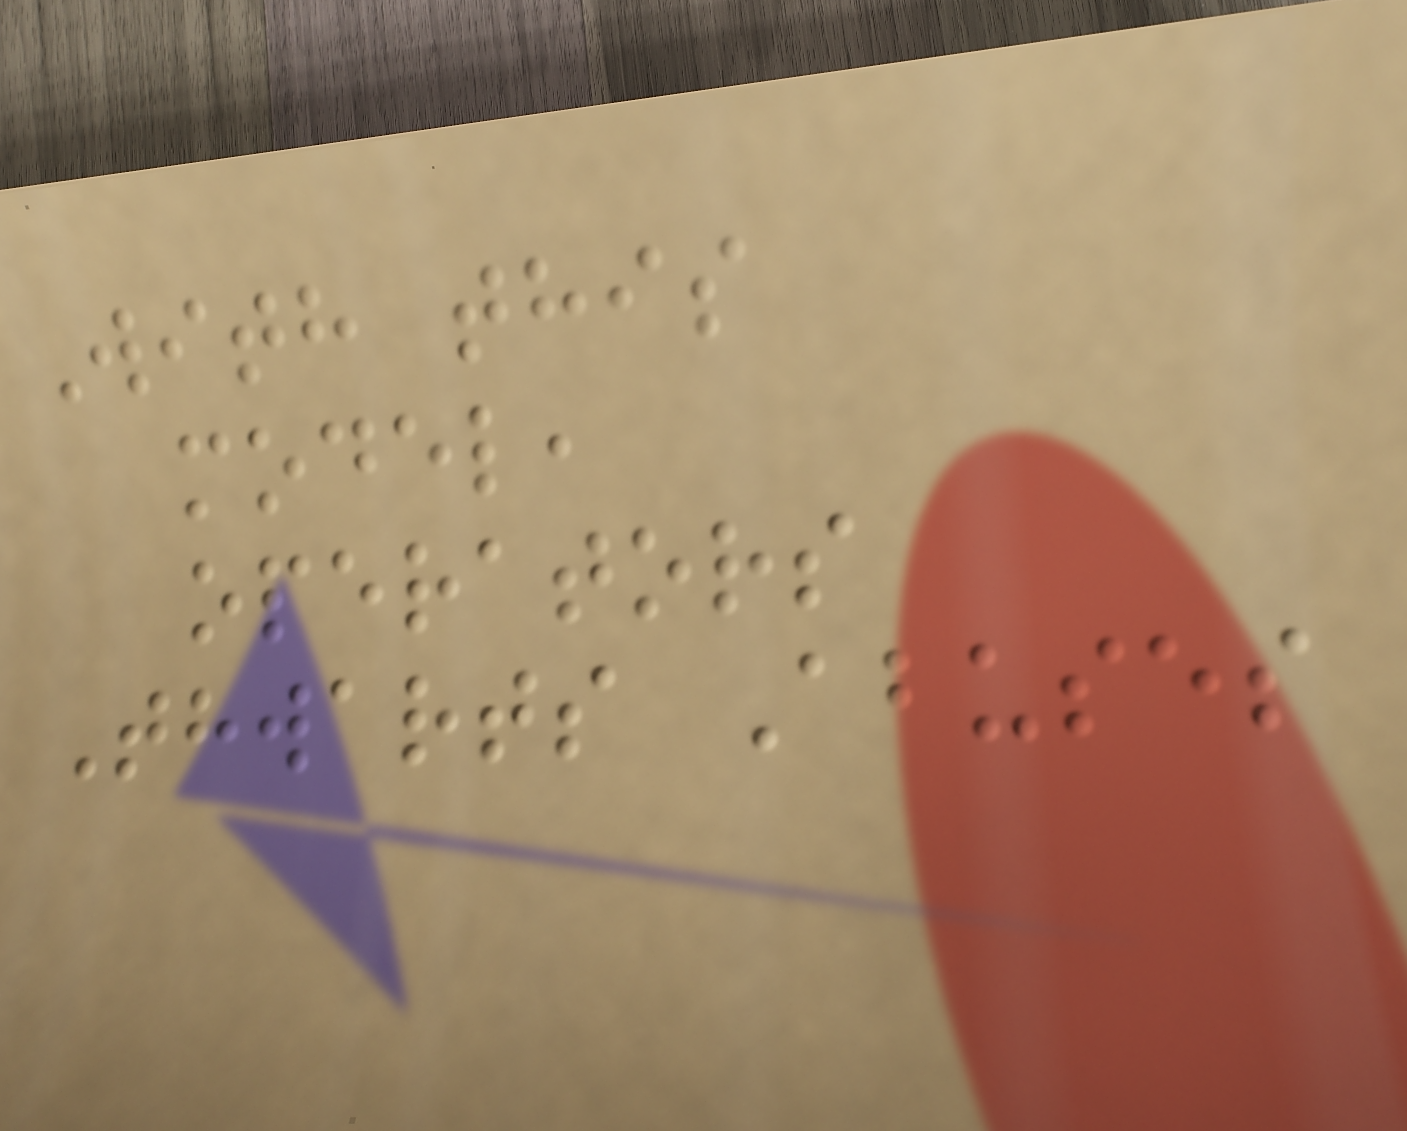With this
model,
operators
Thwarts Abuses
